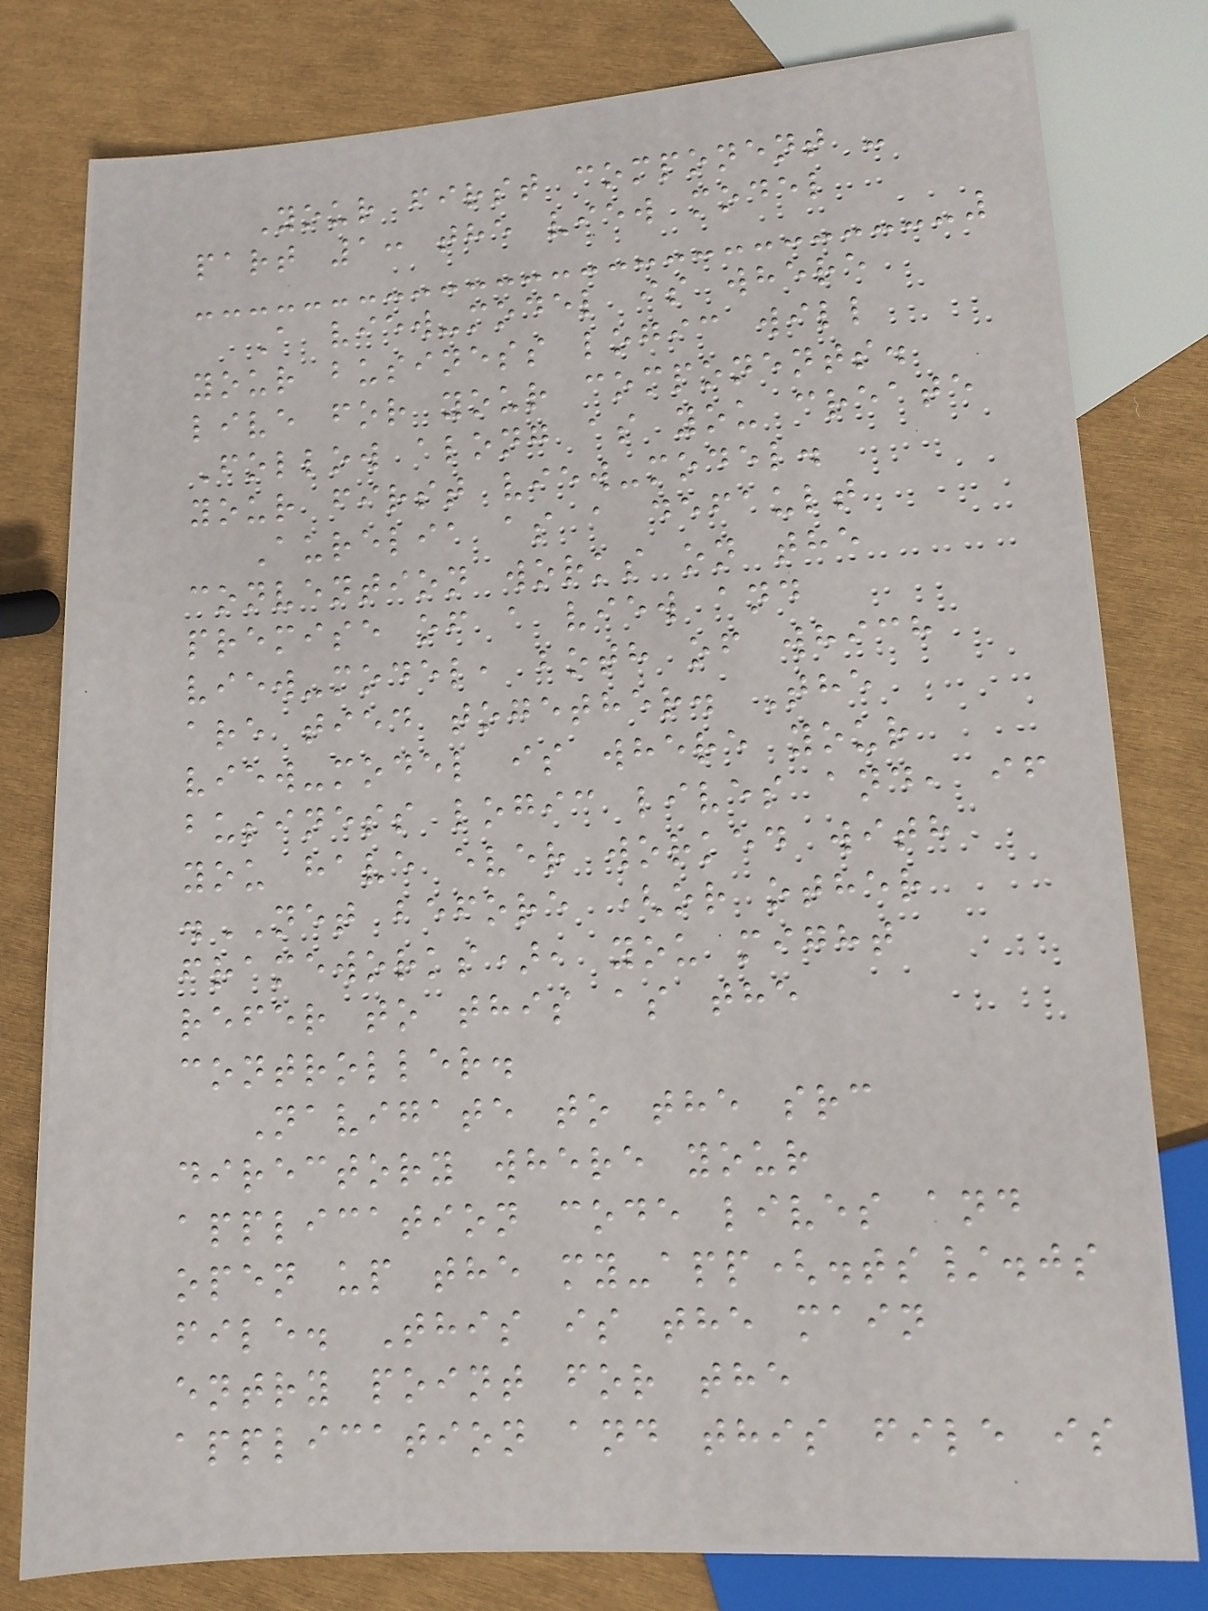Your first component -
part 1: the view model
A view-model is where
your business logic will
live for your components.
Follow along as you create
your first view-model.
Aurelia as a default
convention works on the
premise of a view and
view-model, both of which
are tied together. The
view-model is where your
business logic lives and, if
you have ever worked with
.NET before (or other
frameworks), you might
refer to this as the
controller.
Navigate to the src
directory where your
application code lives and
open up the my-app(.ts/.js
file. This is the main
entry point for the
application and this file is
